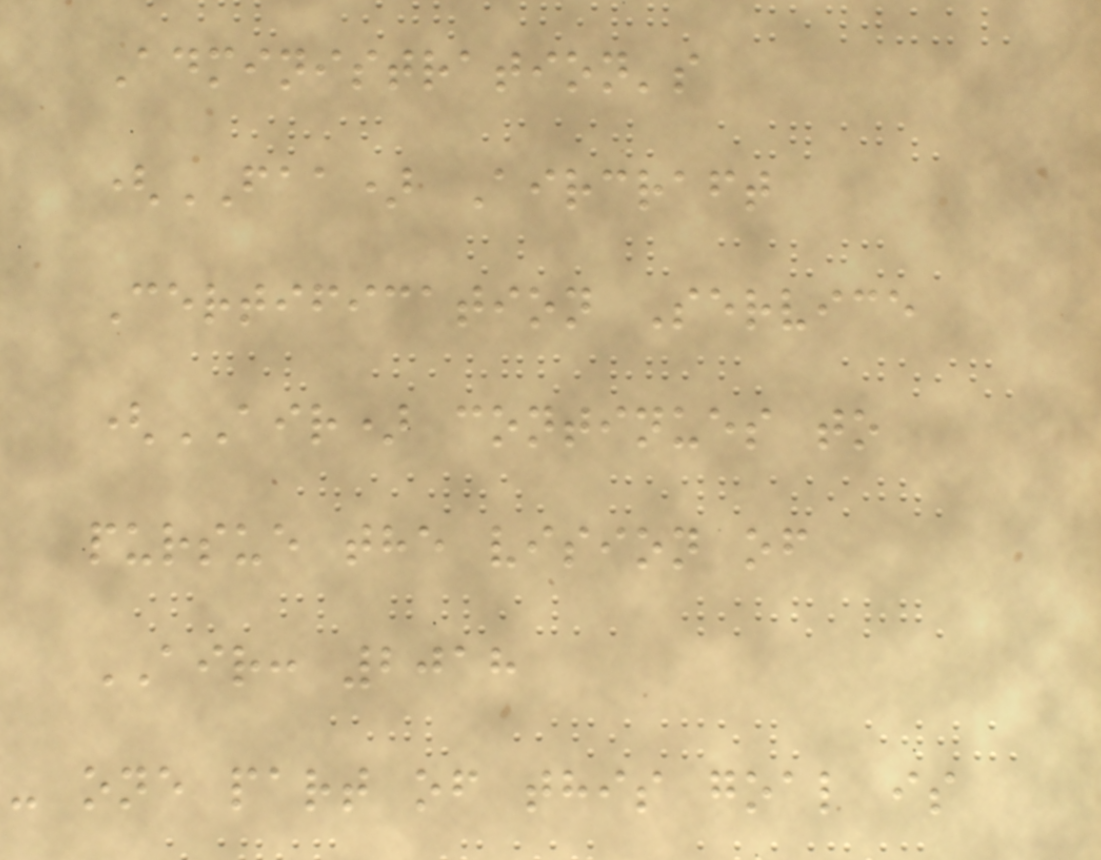Administration's
(FAA) Aircraft
Certification Service
(AIR) continues to
pursue the vision of
AIR: 2018
- one part of this goal is
